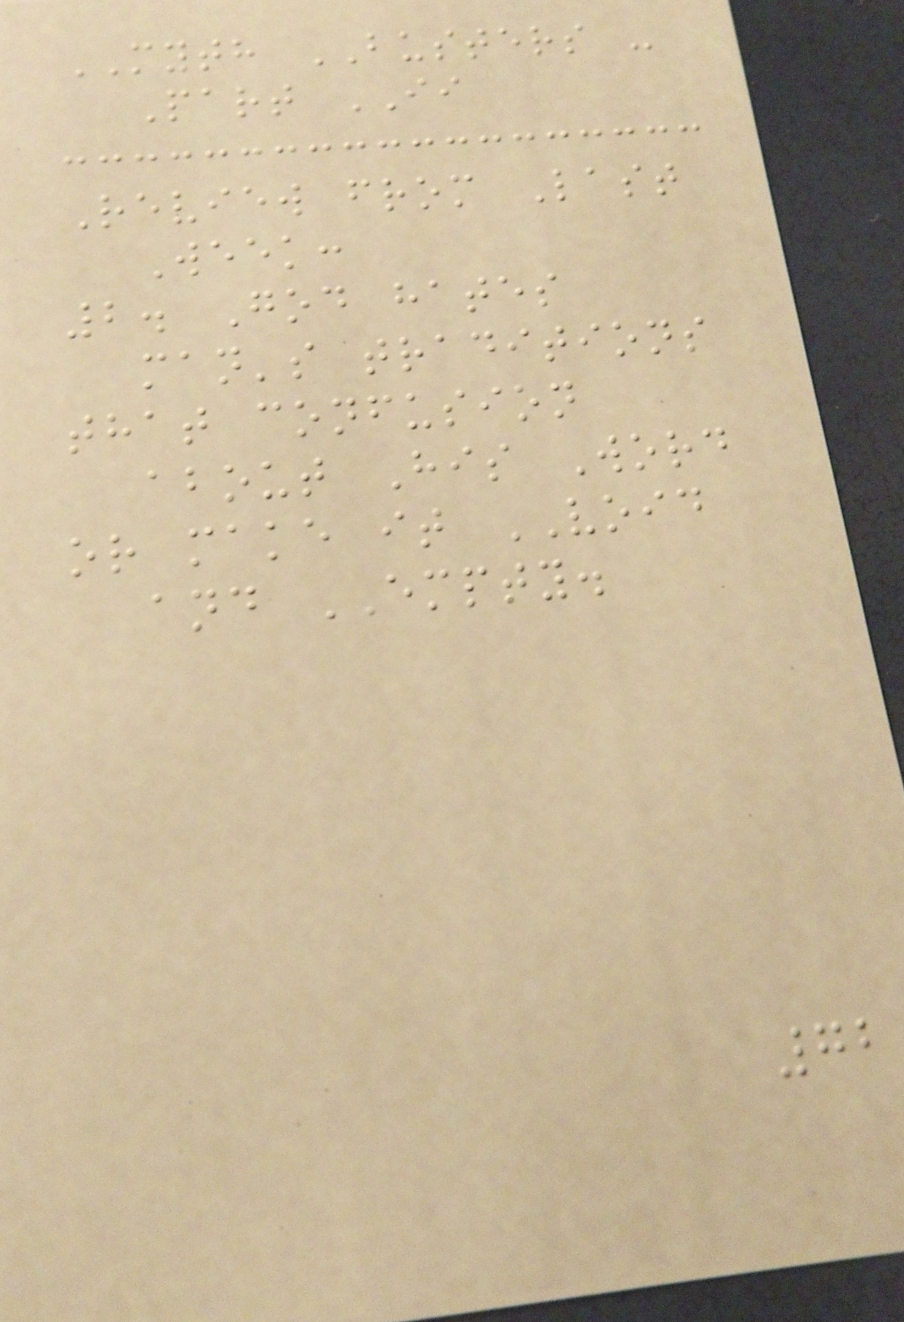MYTH BUSTERS -
Part II
Review from Last
Week:
2. God hates
man's traditions
that confusion
about His Word
or make it VOID
and EMPTY.
72
